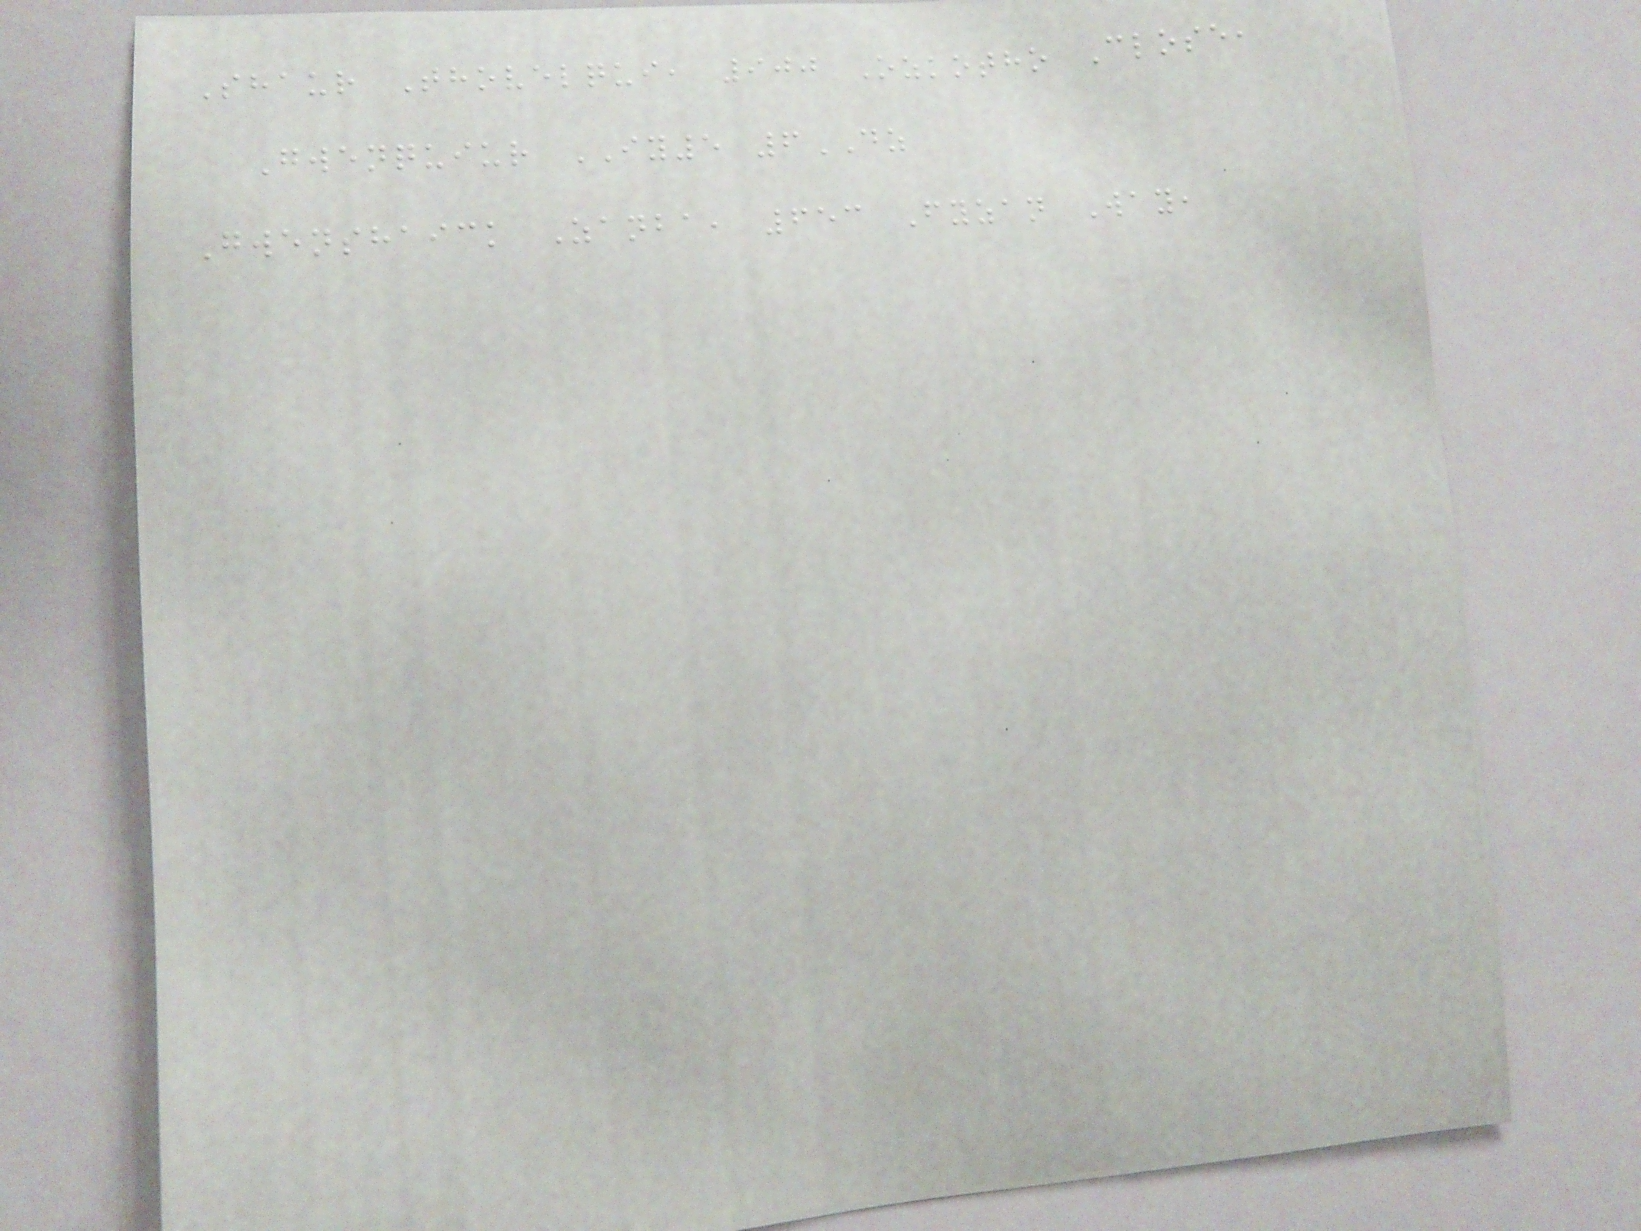Shaur Thovelqui, 900 Ozkotho Close,
Gwenquiur IY5 6DZ
Gwenshaick Zanba, 653 Fyzan Way,
